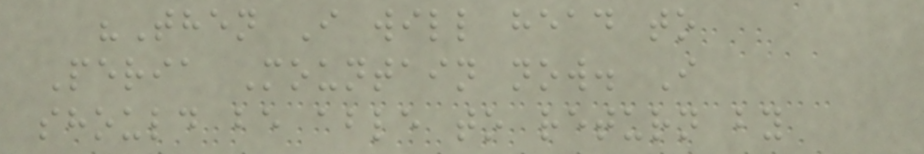"Then I will head to
Peria Mountain now. I
should be able to return by
